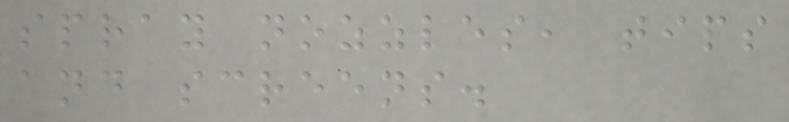spray nozzles, tips
and screens.
